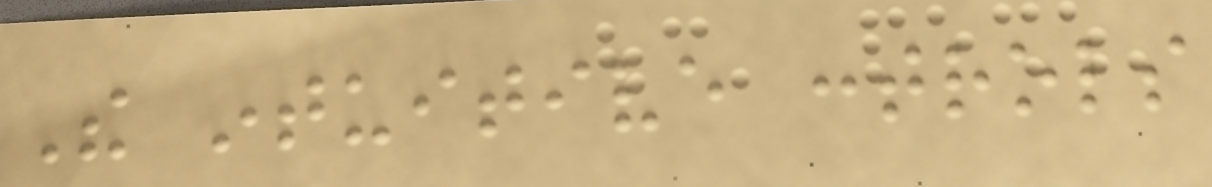The intuitive controls
